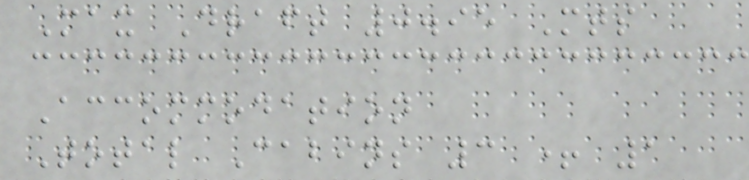Max Draft 0.95 Mts
Accommodation
Total Cabins 3 + 1
